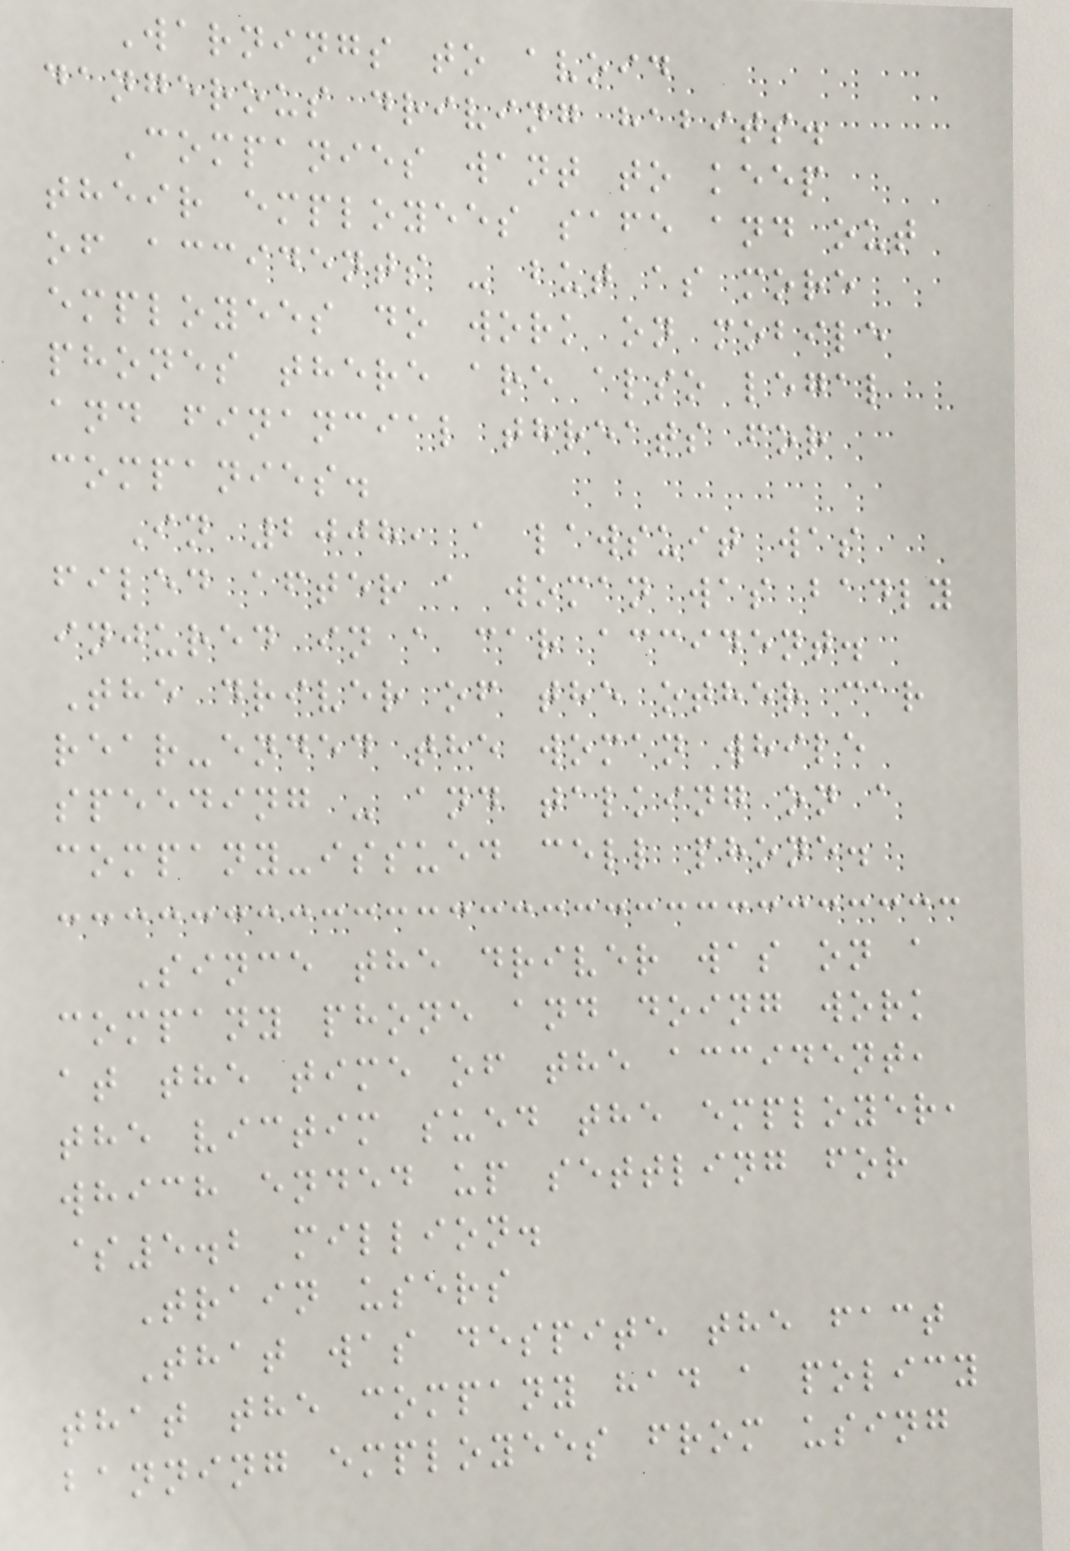Warnings to avoid
dangerous driving habits.
Companies want to keep
their employees safe and out
of accidents - but as more
employees do work on mobile
phones there are also legal
and financial threats for
companies.
In 2008, a lawsuit was
filed after a woman was badly
injured in a car accident.
The driver of the other car
rear-ended the woman while
speeding - and talking on a
company-issued cell phone.
Since the driver was on a
company phone and doing work
at the time of the accident,
the victim sued the employer,
which ended up settling for
$5.2 million.
Train users
That was despite the fact
that the company had a policy
banning employees from using
